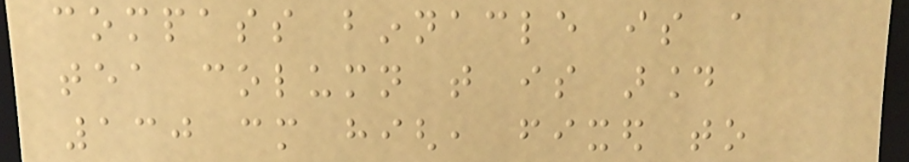compass binnacle is a
tea column that is around
130 cm high, fixed to
